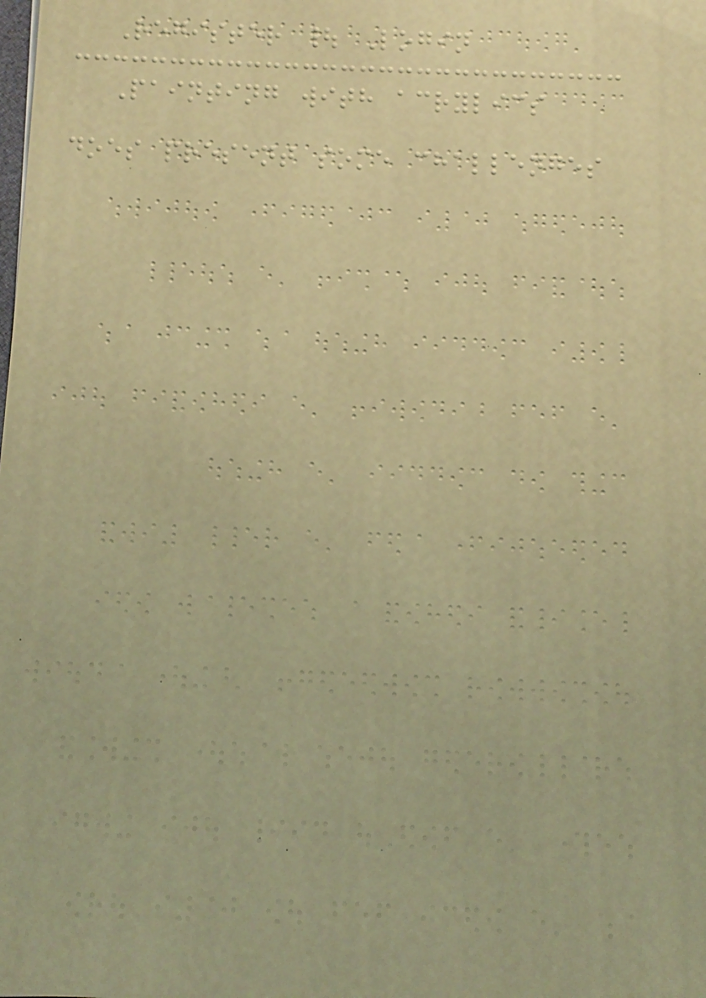Register | Login
Painting with acrylics
does present some challenges
